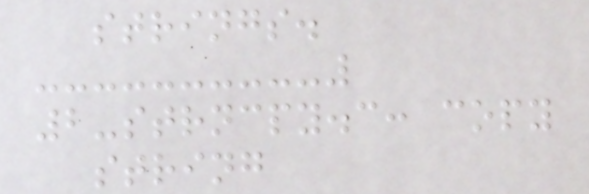strings.
2-strncpy.c: copy
string
